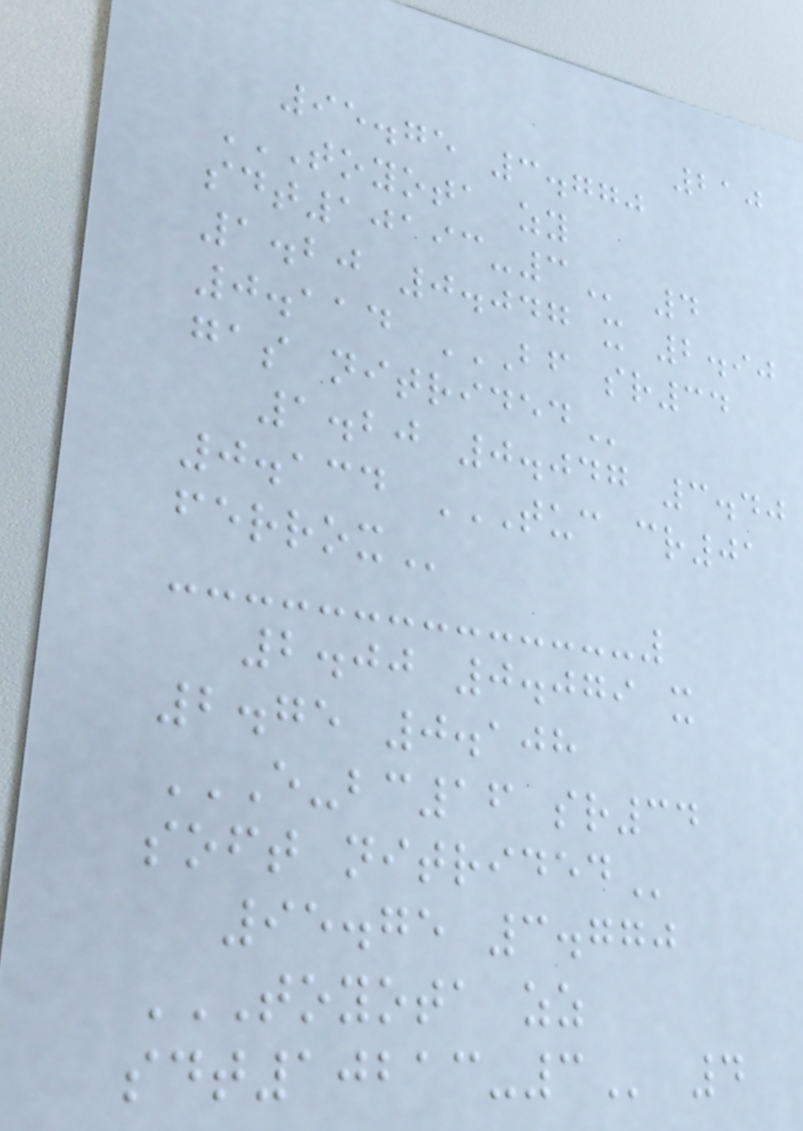210
95.75 3.770
TOYOTA ZY
SDT10193-3 4
1.20 0.047 x 2.90
0.114 BF SR34
GAS NITRIDED
1.20 0.047 3.40
0.134 TUC CR01
FERROX
2.00 0.079 x
2.75 0.108
E-BC16 SR34
SOFT NITRIDED
95.75 3.770
TOYOTA ZZ
SDT10213-3 4
